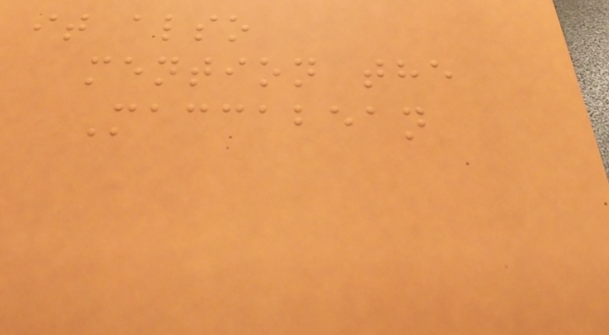it also
mention the
Maccabean
